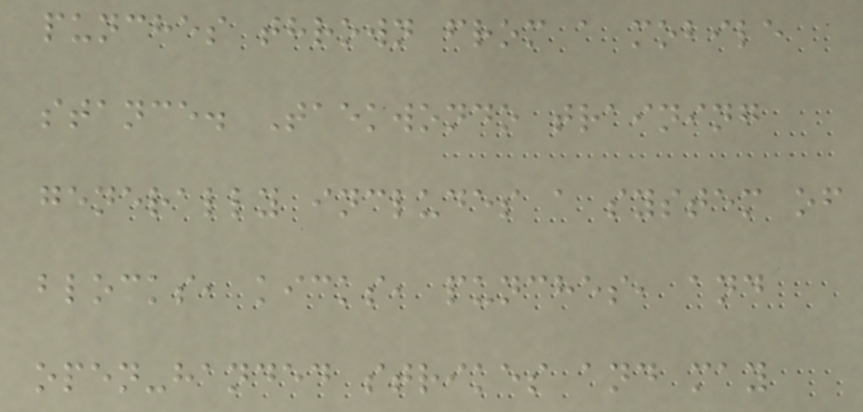punches thrown from a mobile
stance. Taekwondo training
generally includes a system of
blocks, kicks, punches, and
open-handed strikes and may
